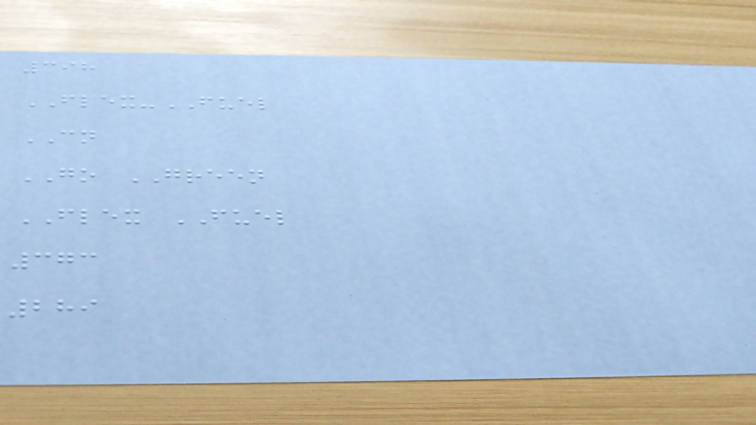398
FLEX-FUEL
CN
GO GREEN
FLEX FUEL
373
289
